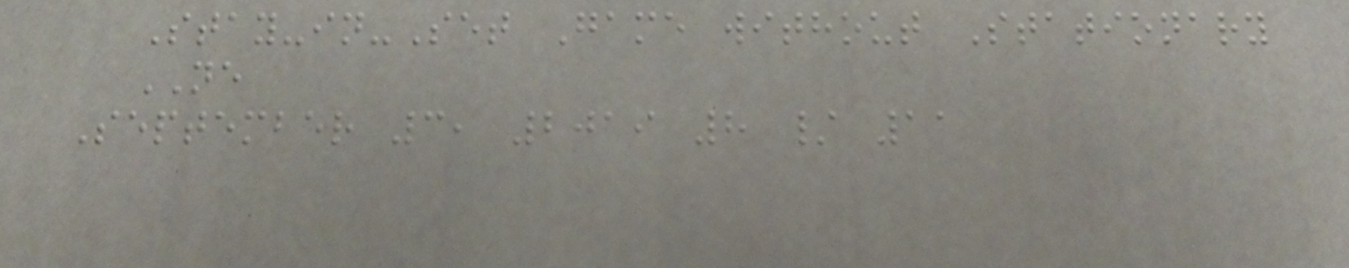Stay-in-Set Game without Stationary
NE
September 3, 2019 8 / 11
